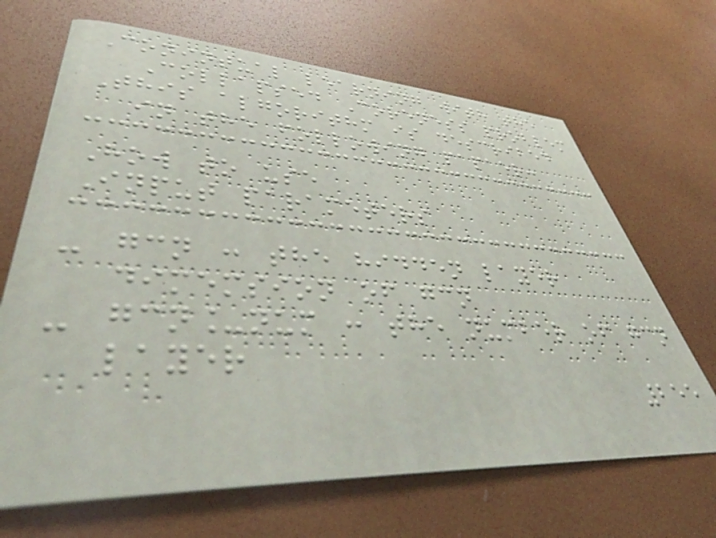Conintual learning with the
Collapsed Coreness problem
This algorithm is described
in the following papaer:
How to use
Input parameters
- gcn : the hidden layer
dimemsion of gcn
- gcn_num : the number of gcn
layer
255
